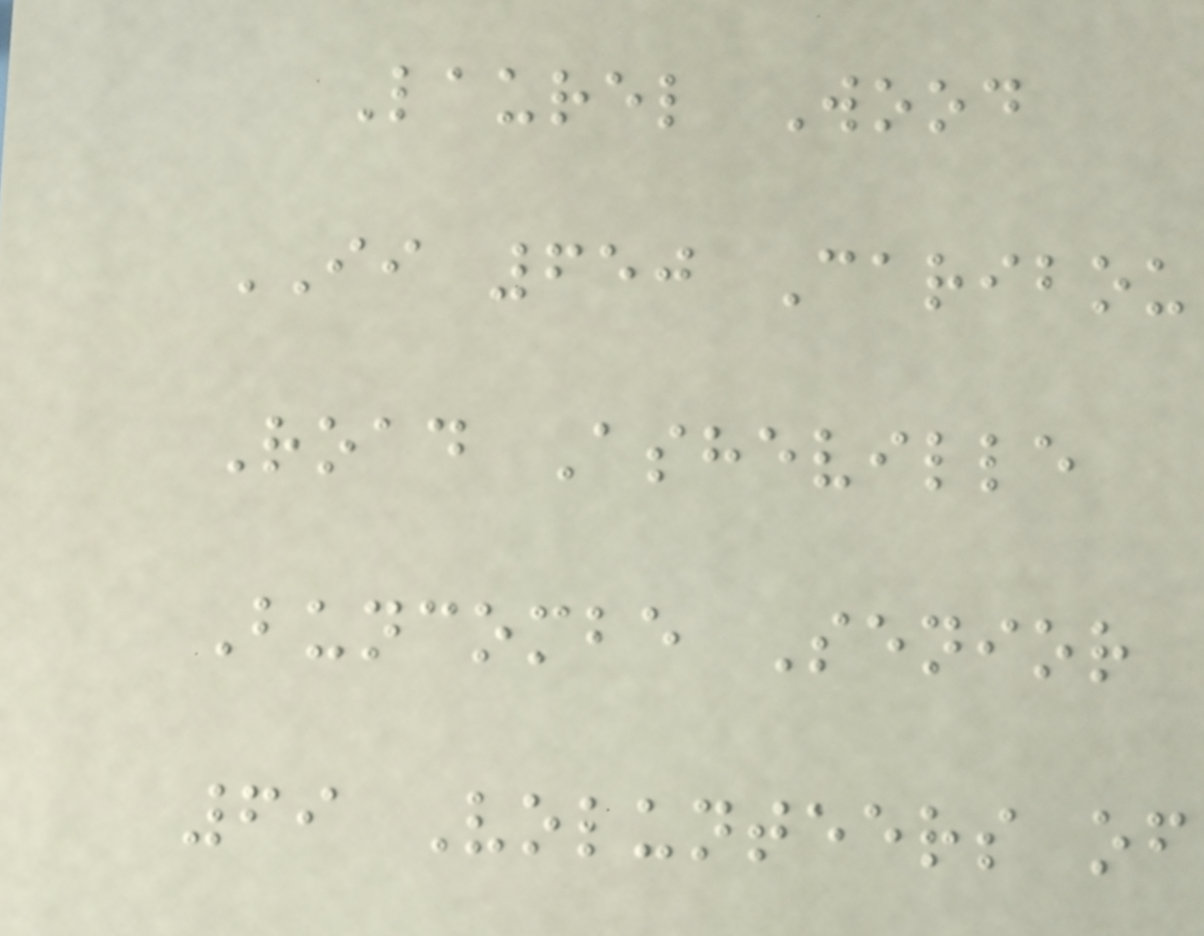Laurel Wood
II 650 Caribou
Road Asheville
Buncombe Senior
69 Volunteers of
